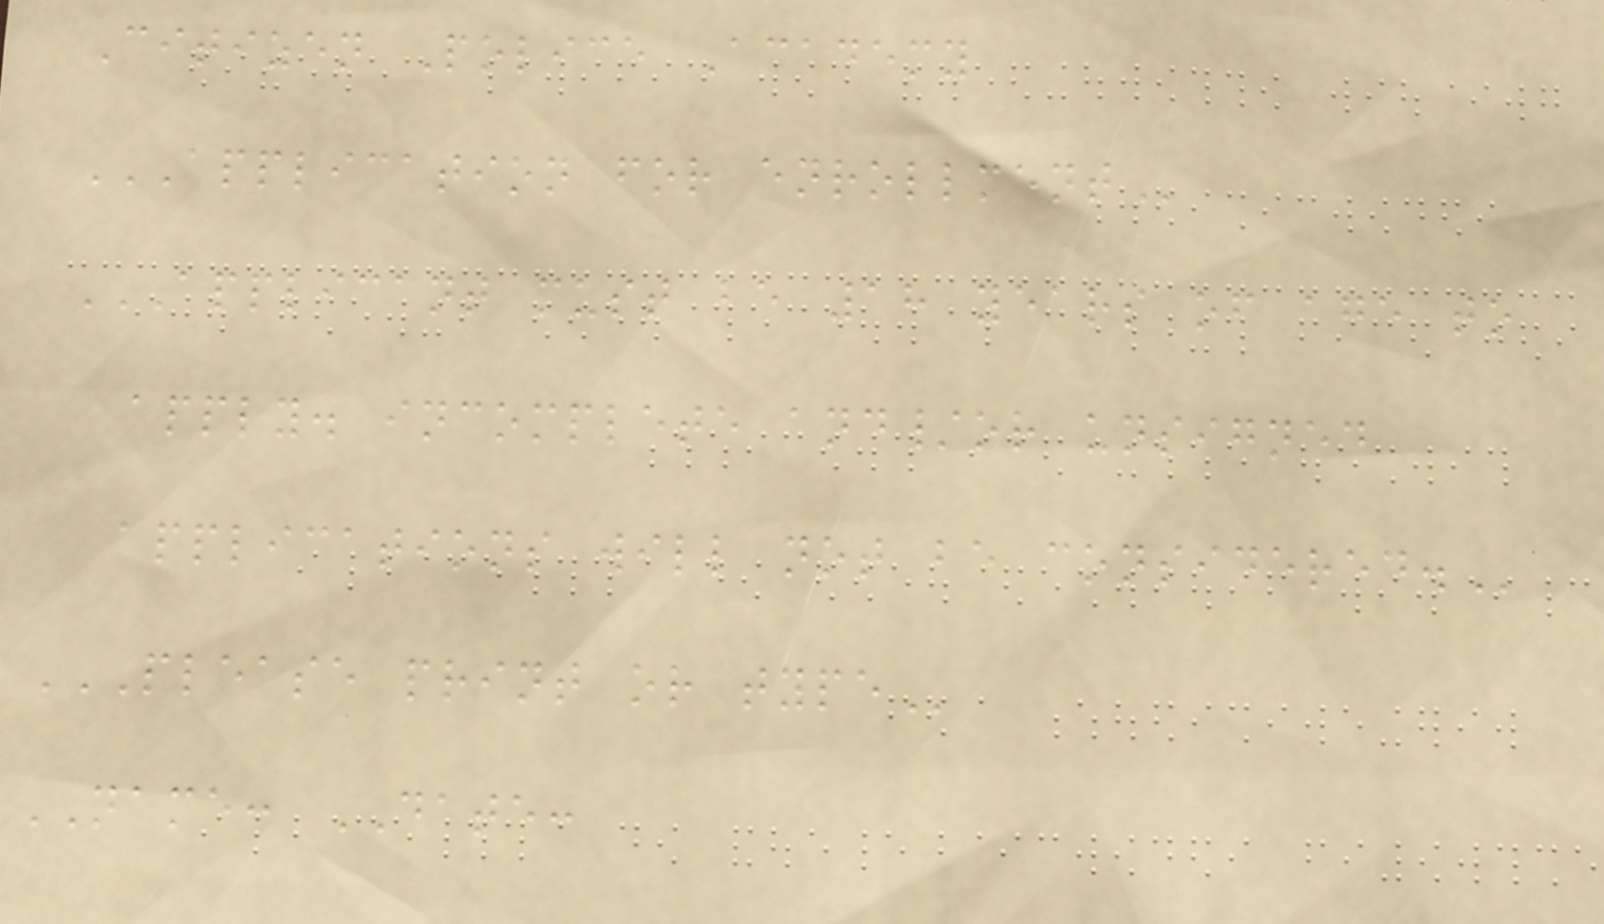Citizen Police Academy
APPLICATION FOR ENROLLMENT
APPLICANT MUST BE 18 YEARS OF AGE TO
APPLY. INCOMPLETE AND/OR UNSIGNED
APPLICATIONS WILL NOT BE CONSIDERED.
PLEASE PRINT OR TYPE
NAME: DATE:
